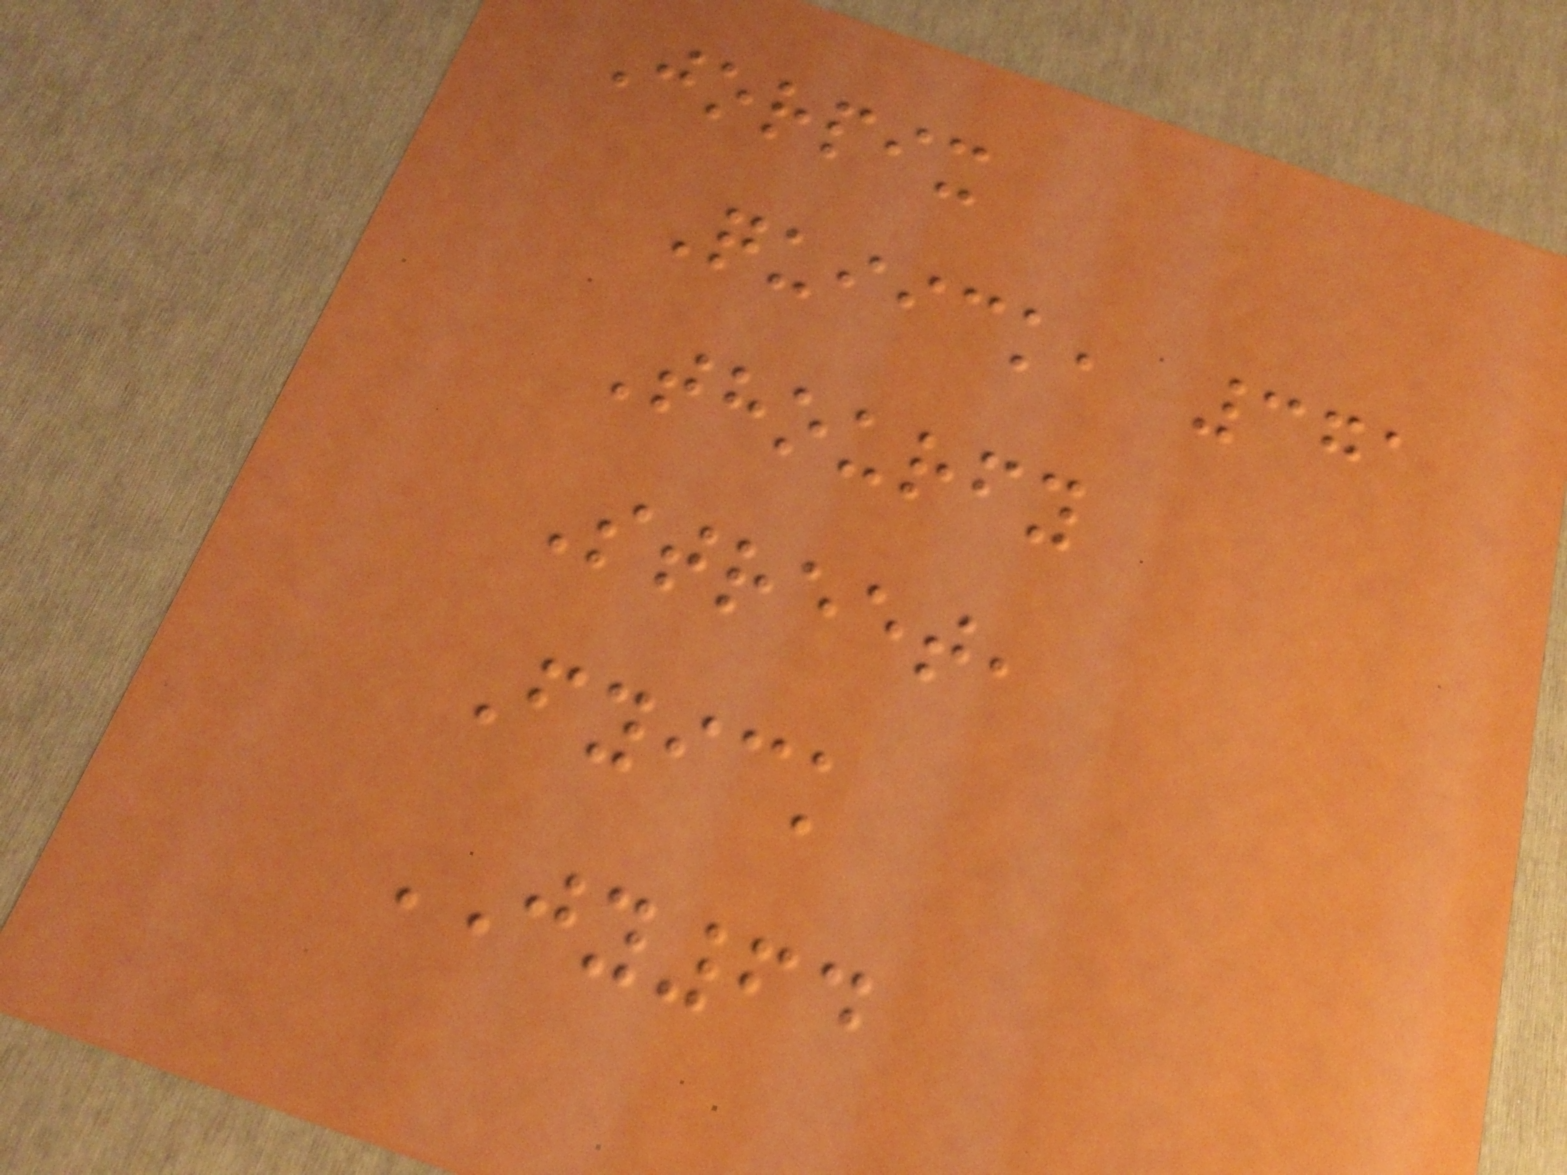Jorpix
Quiick, 371
Thourfy
Street,
Fyick
JY64
